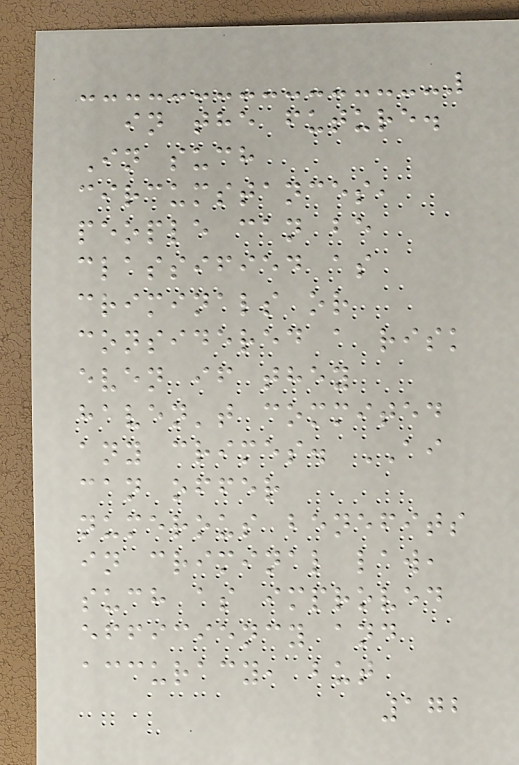in the future.
In such
circumstances,
people can be
classified as
criminals or
considered a risk
even if they
haven't commited
any crimes. AI
can offer
numerous benefits
in criminal law,
such as improved
efficiency and
accuracy, but
172
